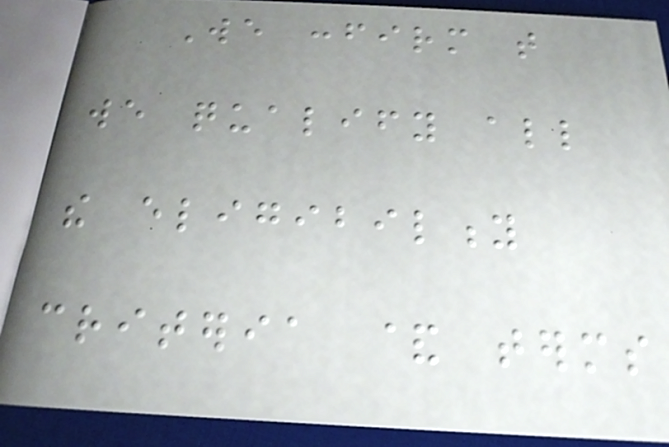We confirm that
we qualify all
the eligibility
criteria & terms
